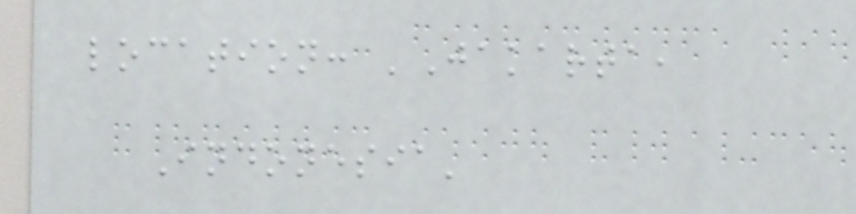location: 'Jakarta,
Indonesia'
